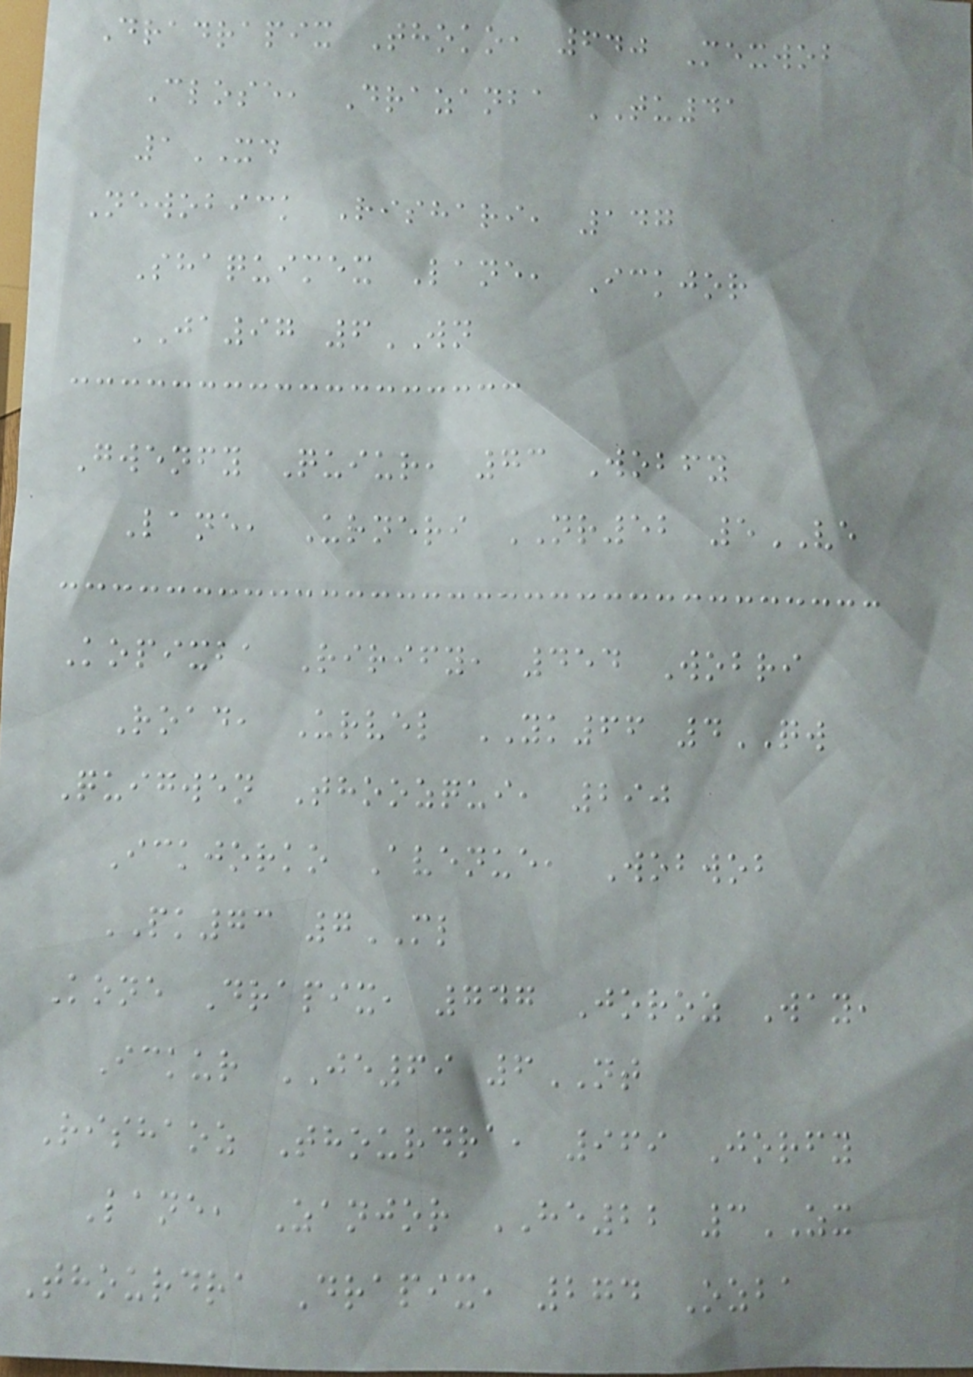Dradrapix Thoko, 640 Mexwob
Close, Drazanba TU41
1XD
Newobick Rishari, 147
Shaquimex Lane, Ickjor
JA97 6WN
Gwenfy Quiur, 73 Wobfy
Lane, Urneri NR52 5VE
Kopixba Rirify, 454 Wobri
Road, Urvel YK66 4QW
Quigwen Thoozqui, 290
Ickjorko Avenue, Wobwob
PK73 7ML
Kone Drapix, 747 Joroz Way,
Ickur JE69 6NT
Rishaoz Thourdra, 969 Jorfy
Lane, Zanjor HE22 3ZX
Thourdra Drapix, 274 Ozba
